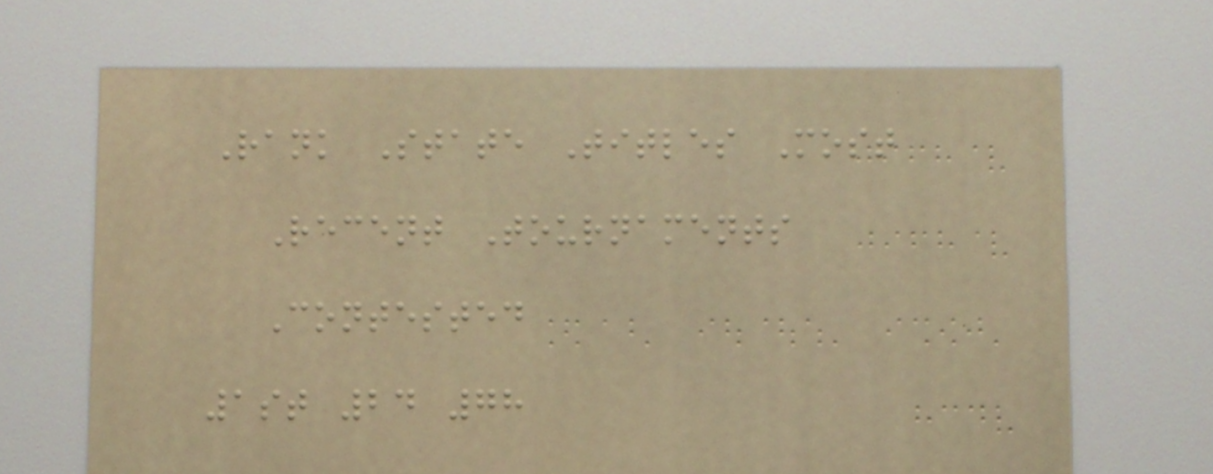Rank State Titles Most
Recent Tournaments
Contested
1st 24 78
